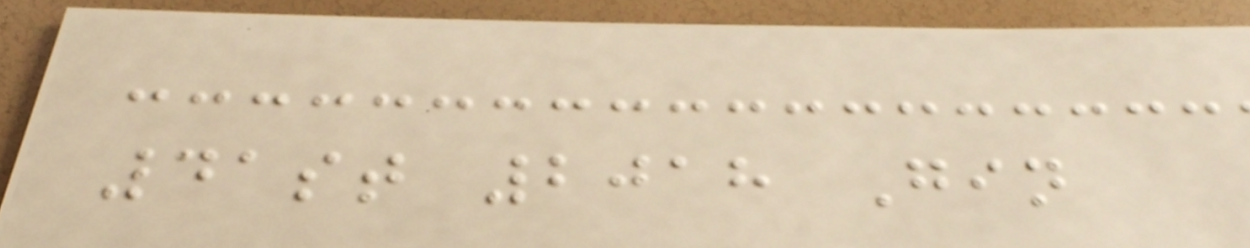41st 2018 Gin
